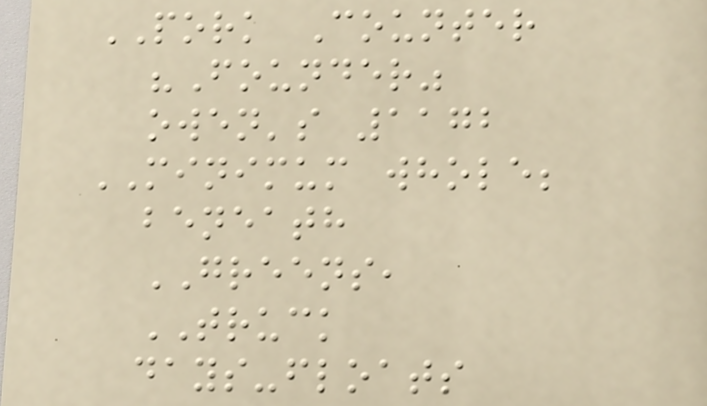PORK Counter
"Founder"
owen's 1172
MINIMUM whole;
beneath
GREENS,
TRUCK
days-floats
